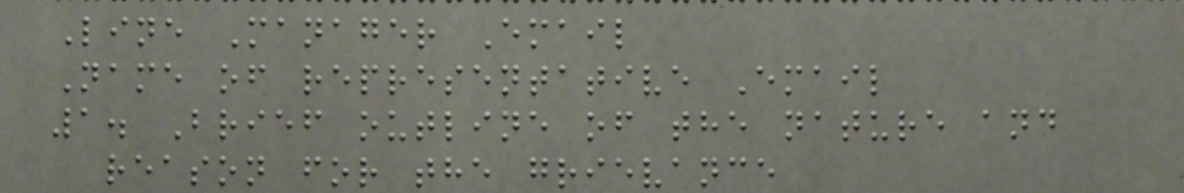Line Manager Email
Name of representative Email
1. Brief outline of the nature and
reason for the grievance
